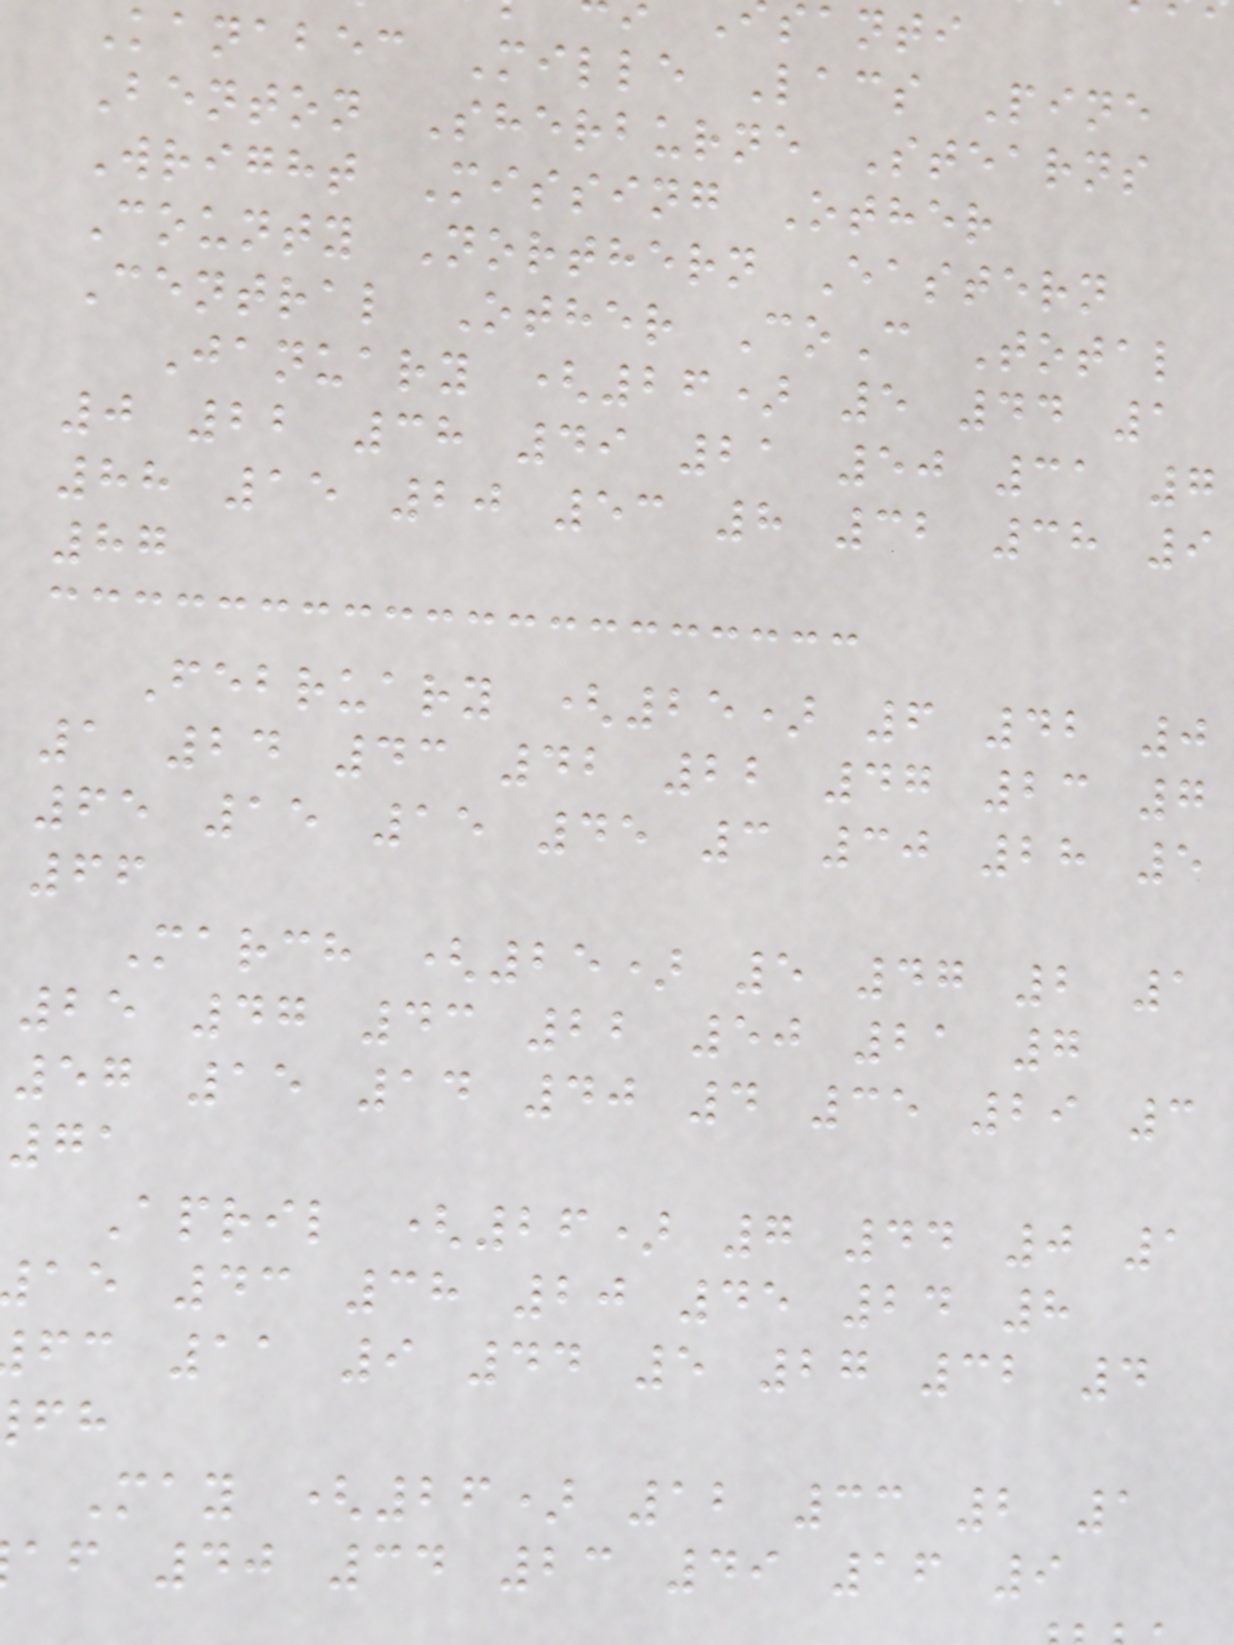Kanabec Mille Lacs Pine
Benton Sherburne Stearns
Wright Missing Other
County Northern Eastern
Central Other CoC Total
January (26) 5 44 1
0 22 38 49 21 50 31 7
88 15 20 53 8 32 38 9
87
February (25) 6 42 0
1 24 43 42 22 47 23 7
65 15 15 45 3 30 28 5
66
March (25) 5 47 2 1
25 47 43 22 50 21 7
57 15 14 40 4 35 29 3
71
April (26) 7 44 0 1
ae 43 38 20 45 24 8
fc 11 9 44 5 27 32 4
May (26) 12 33 2 1
af 40 34 23 49 16 9
